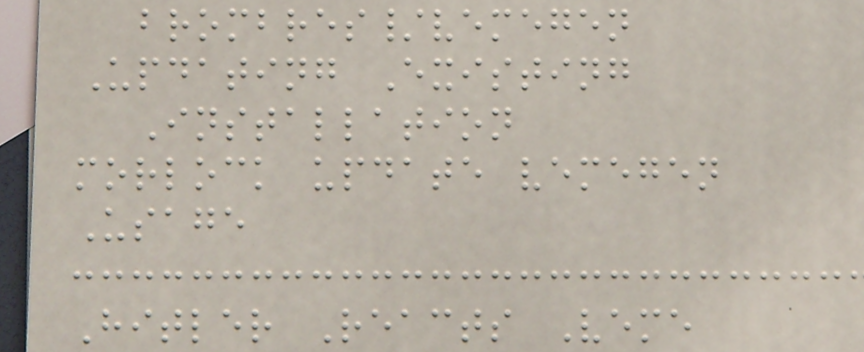brombres/vemegen
Updating Existing
Installation
morlock update vemegen
Usage
Hitler Reacts Veme
